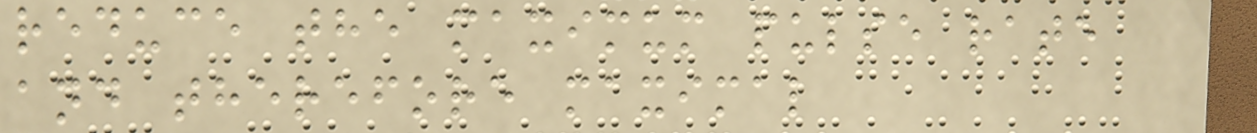reduce the maximum pulse rate
and therefore maximal
